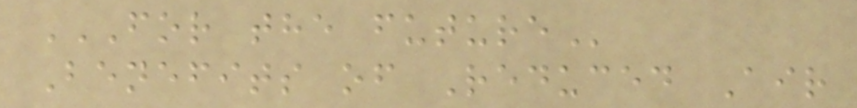FOR THE FUTURE
Benefits of Reduced Air
